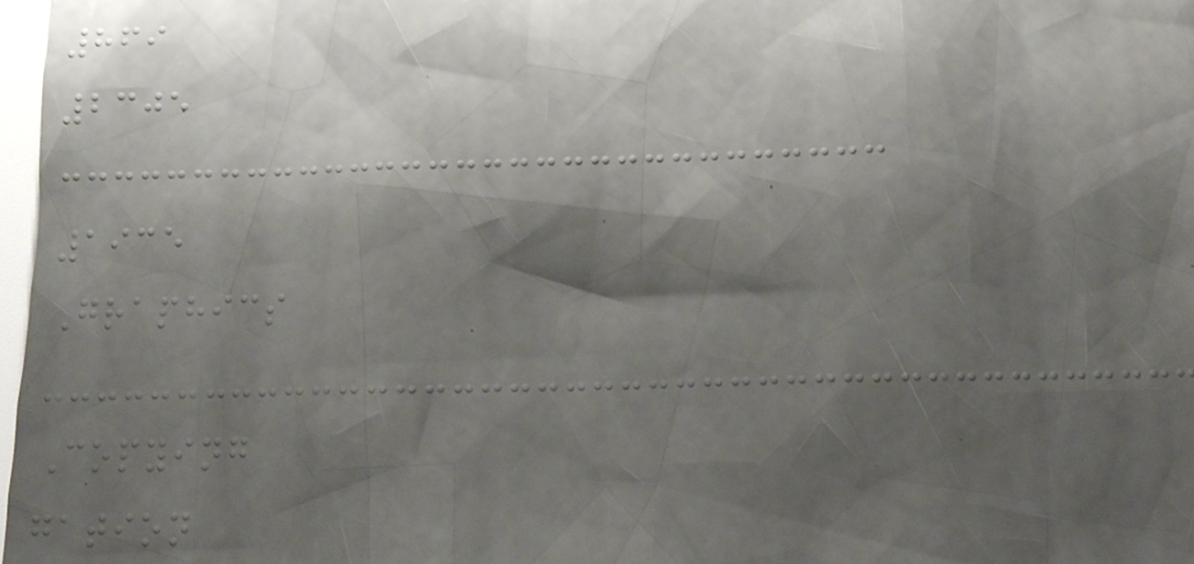869
2305
1935
Graphics
Copying
gation
